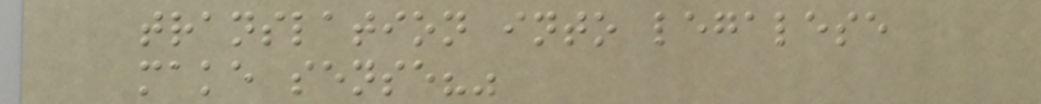translation into legalese
make sense?"
